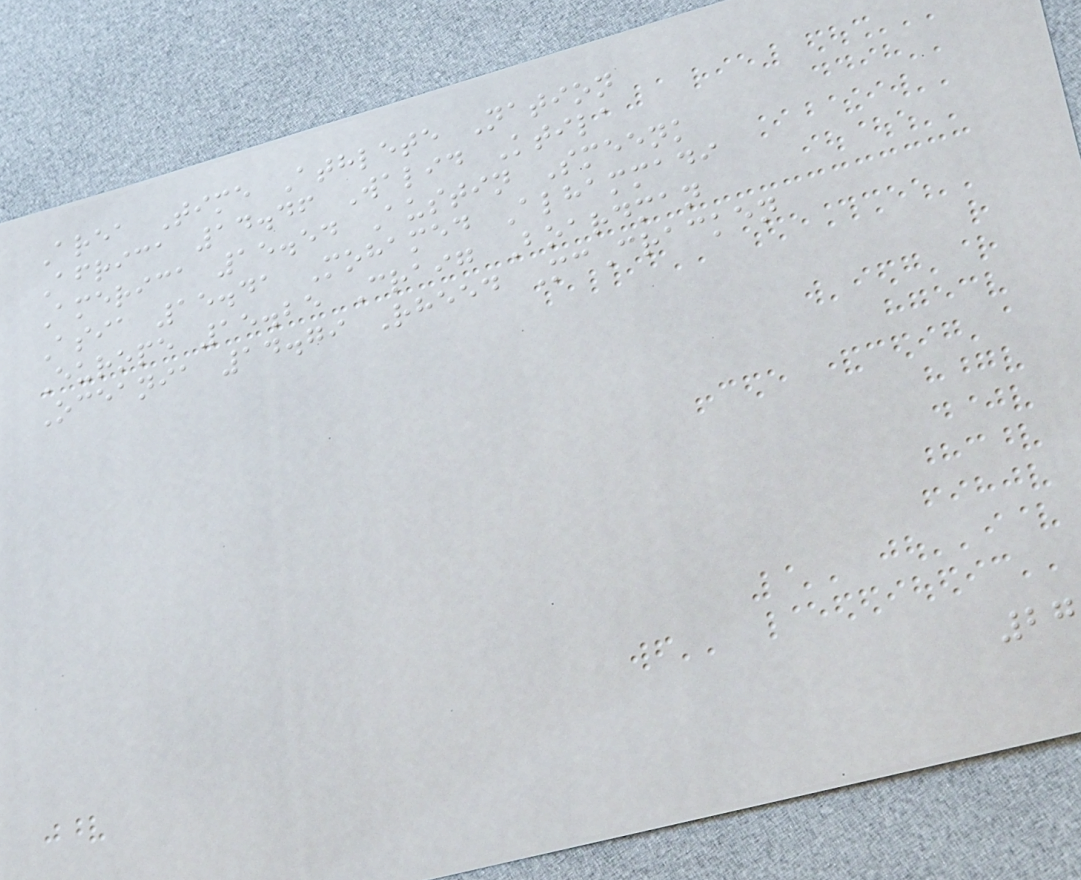Area Time Athlete Nation
Africa 14.46 Walid Ktila
America 15.54 Austin Smeenk
Asia 15.41 Mohamed Alhammadi
Europe 15.25 Craig Boardman
Oceania 14.79 Rheed McCracken
27
